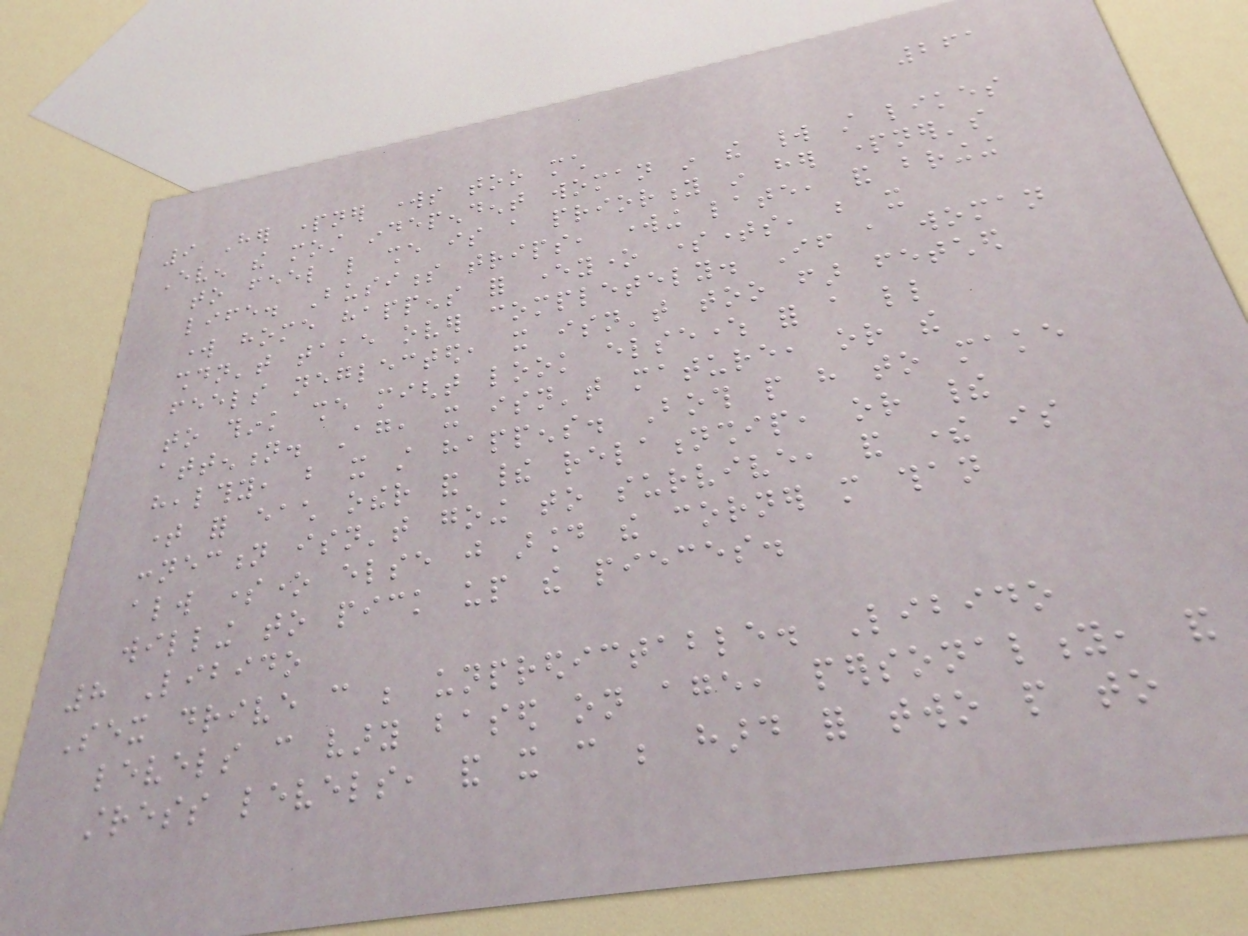261
9 Her partner works too much
Even the most independent woman in the world still likes
to feel like she is a priority in her partner's
life. Business trips, working late, and bringing
work home happens for everyone sometimes, but it
shouldn't take over completely. If a woman
feels neglected, it isn't too far fetched
to think she might look elsewhere for a little
attention. Again, it isn't mature, or the
healthy, but it still happens. Both people have to make
time for each other and their relationship, or their
connection isn't going to survive, and there is
always someone else just around the corner more than
willing to pick up the pieces.
8 Libido
Sex drive can be unpredictable. Libido
levels can vary based on age, personality, and
stress levels, and it can be hard for two people to
